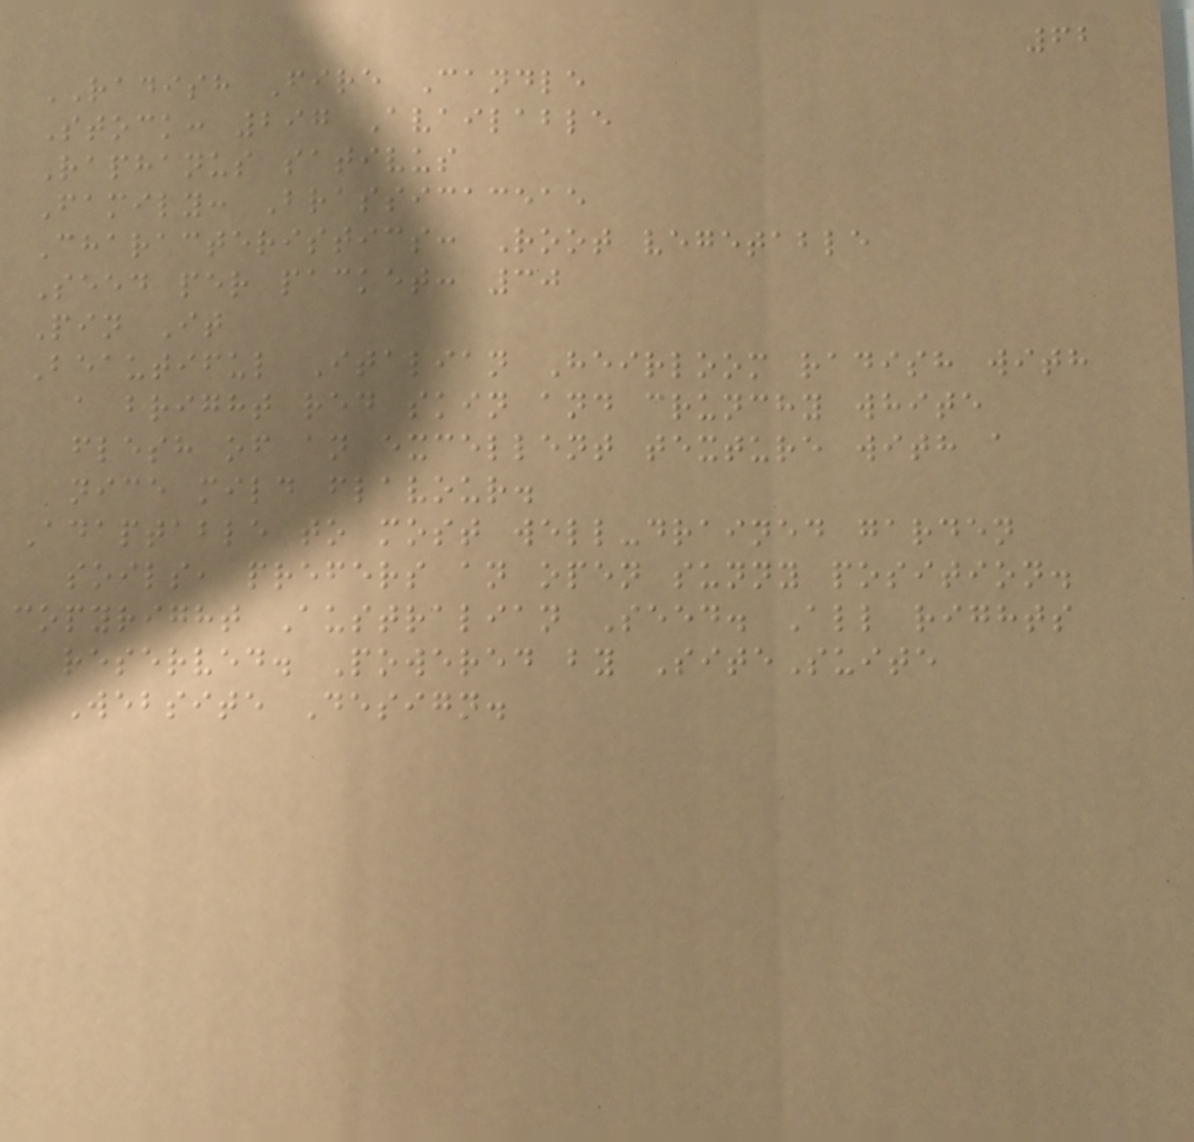62
RADISH Fire Candle
Stock: 297 Available
Raphanus sativus
Family: Brassicaceae
Characteristics: Root vegetable
Seed per packet: 30
Pin It
Beautiful Italian Heirloom radish with
a bright red skin and crunchy white
flesh of an excellent texture with a
nice mild flavour.
Adaptable to most well-drained garden
soils, prefers an open sunny position.
copyright Australian Seed. All rights
reserved. Powered by SiteSuite
Website Design.
